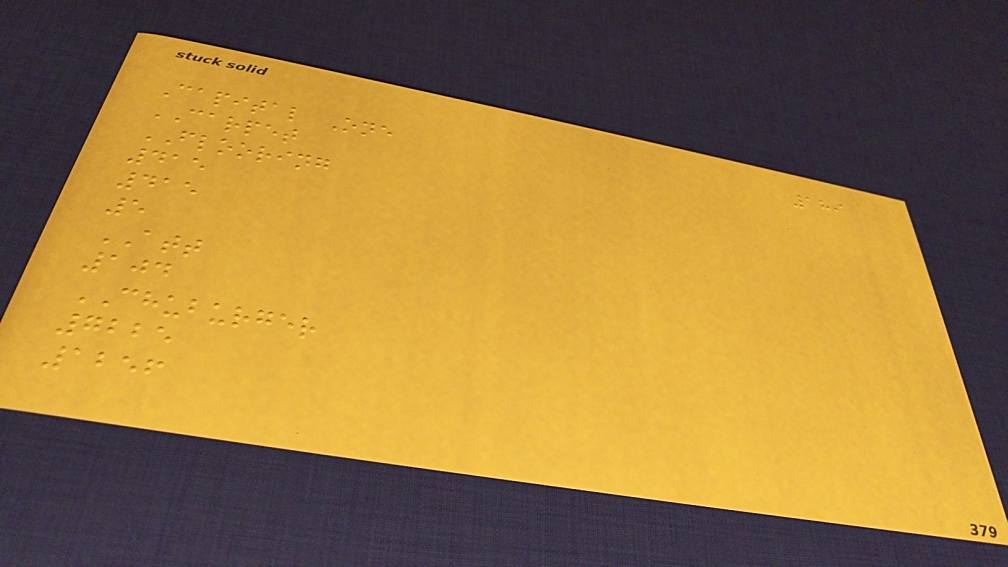189
Capital One
CARPET
FLOORING
415
415
5
ATT
104
CHUBURGER
7225
1256
